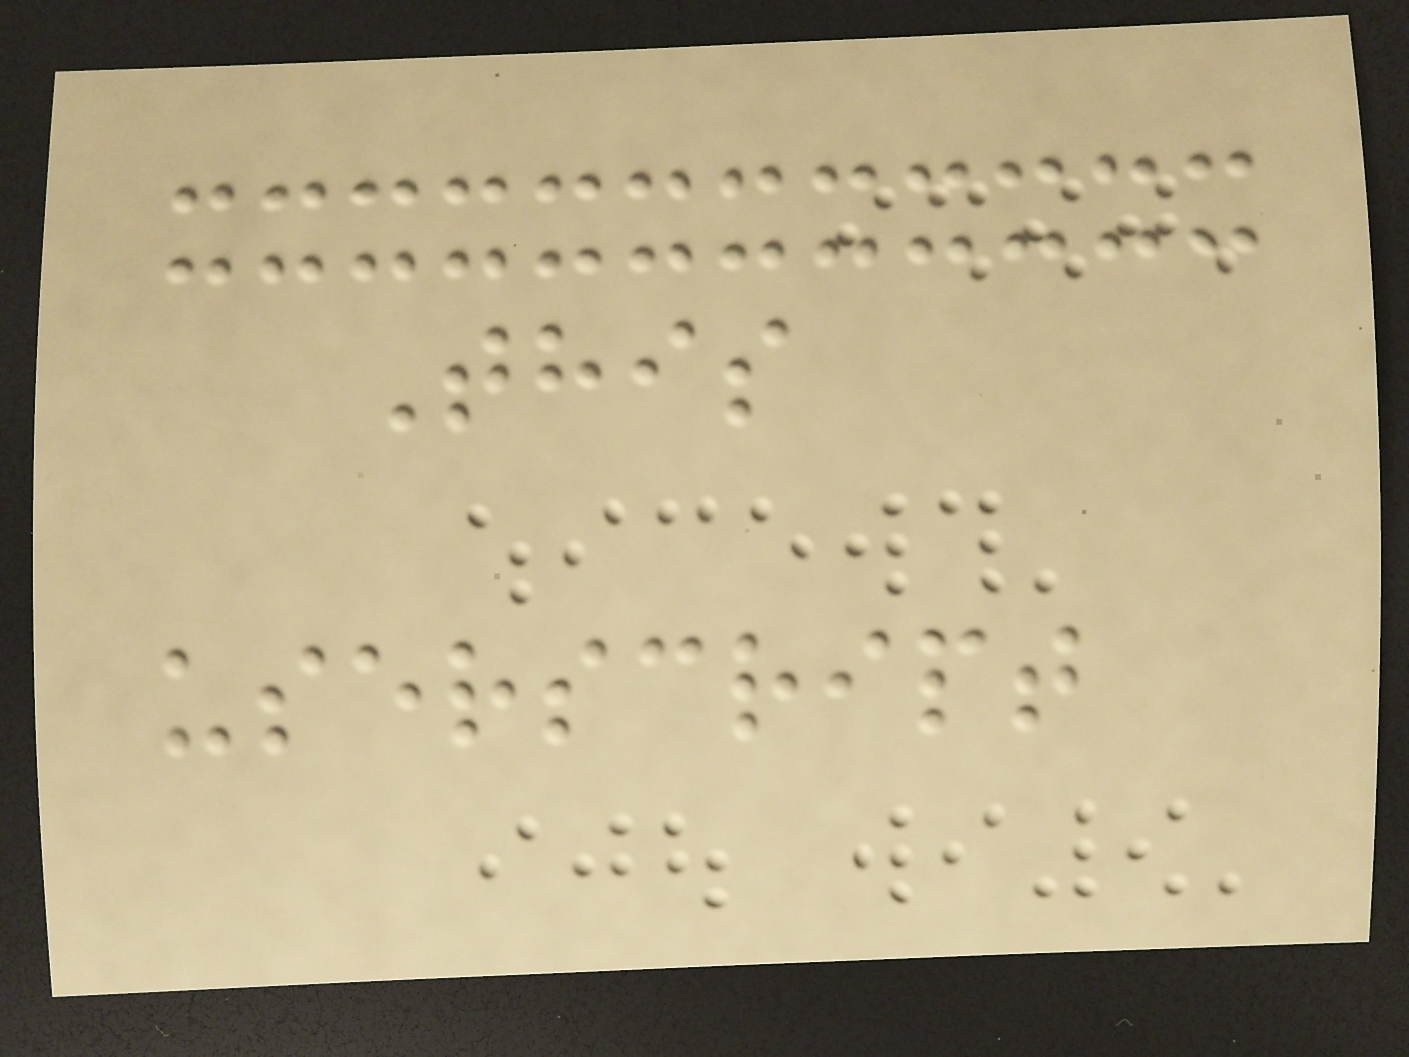This
userscript
